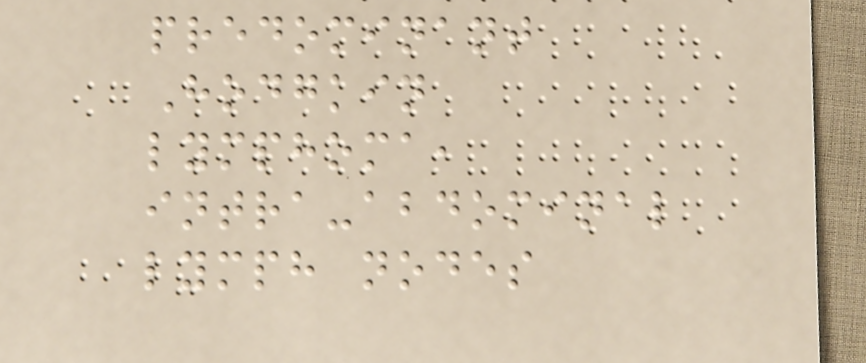predominant
Hodgkin
lymphoma,
intra-abdominal
lymph nodes
